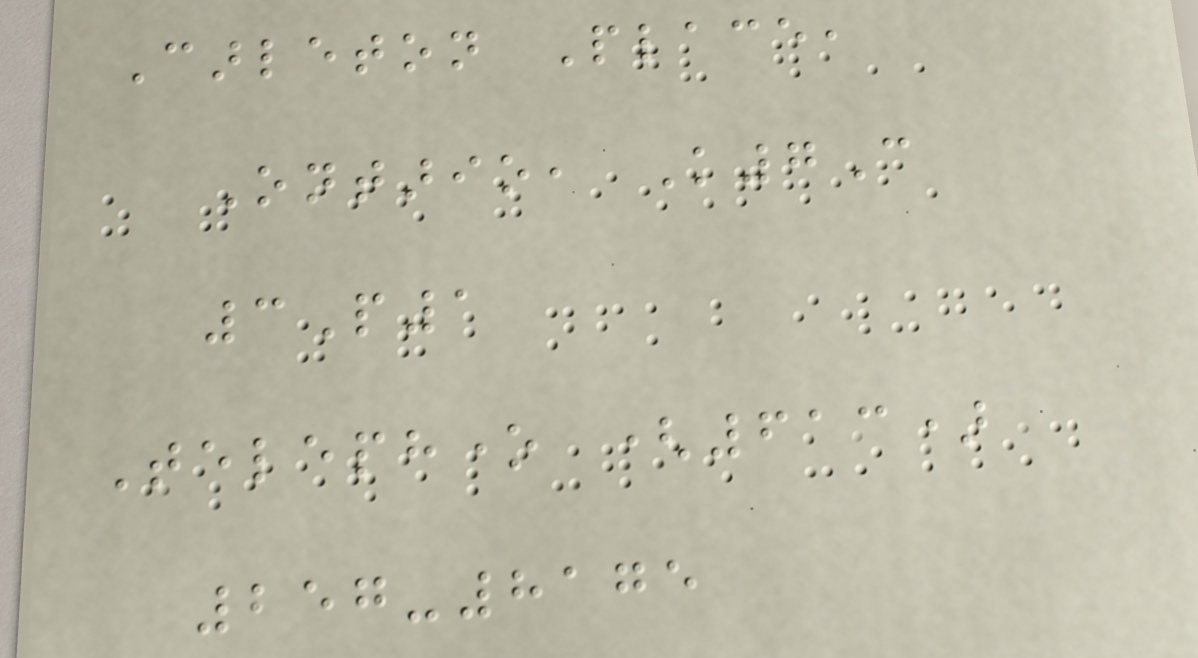Carleton Place,
Ontario, K7C
3P1
Telephone (613)
257-8175
